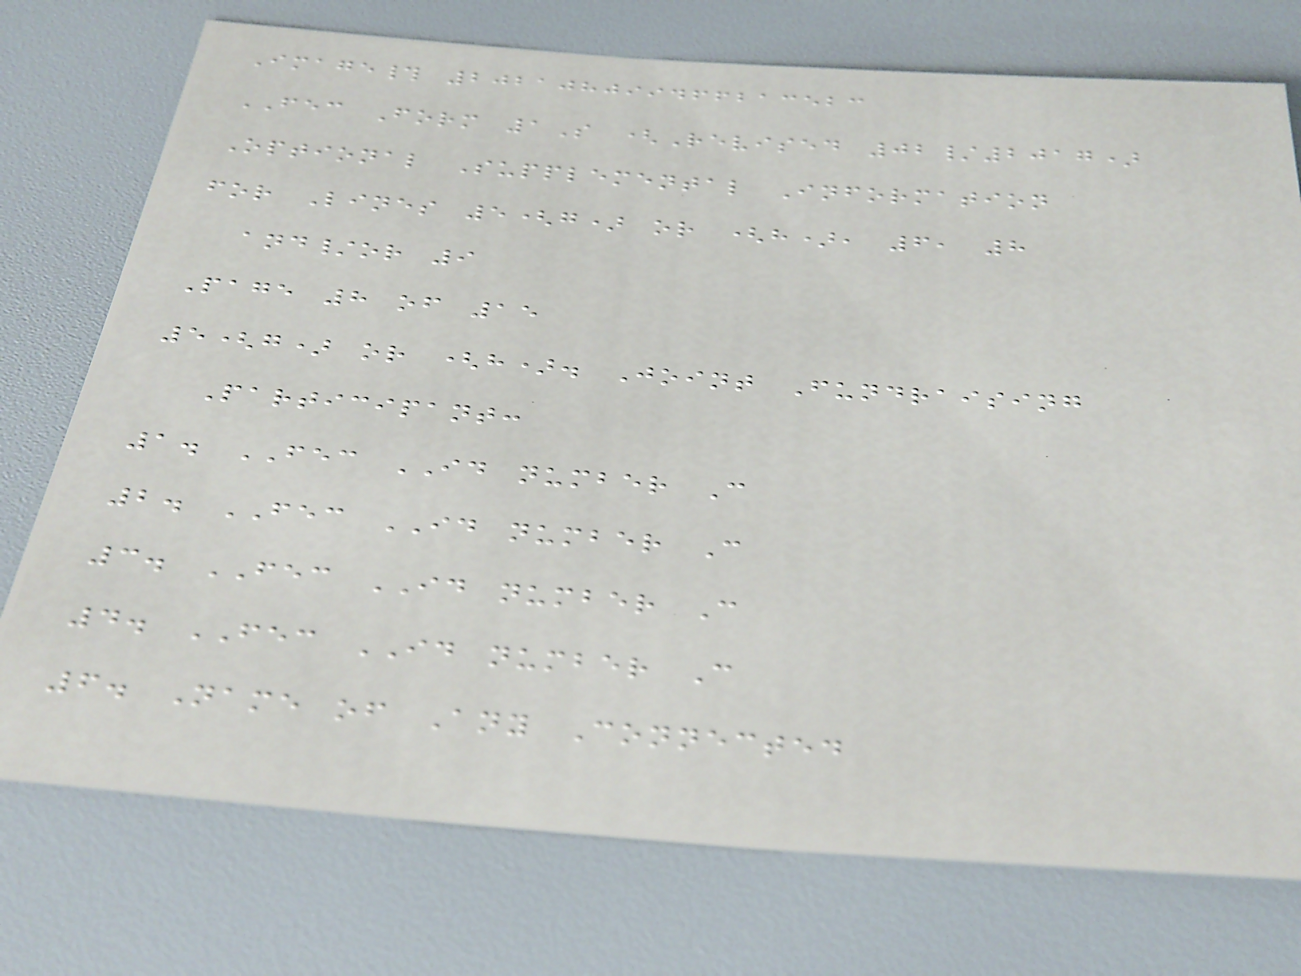Image# 202108099466213523
FEC Form 1S (Revised 02/2017)
Optional Supplemental Information
for Lines 5(g) or (h), 6, 8
and/or 9
Page 8 of 15
5(g) or (h). Joint Fundraising
Participant:
1. FEC ID number C
2. FEC ID number C
3. FEC ID number C
4. FEC ID number C
6. Name of Any Connected
